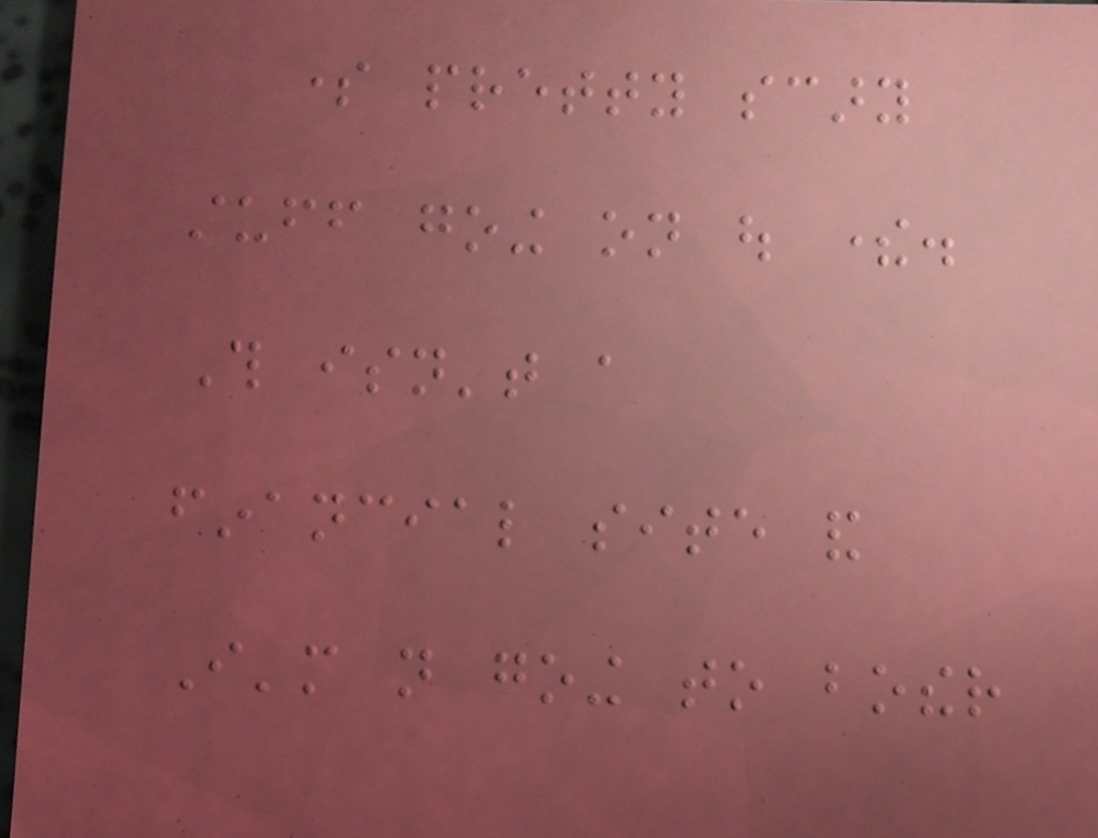some pretty scary
stuff going on out there.
This isn't a
financial site and
I'm not going to bother
